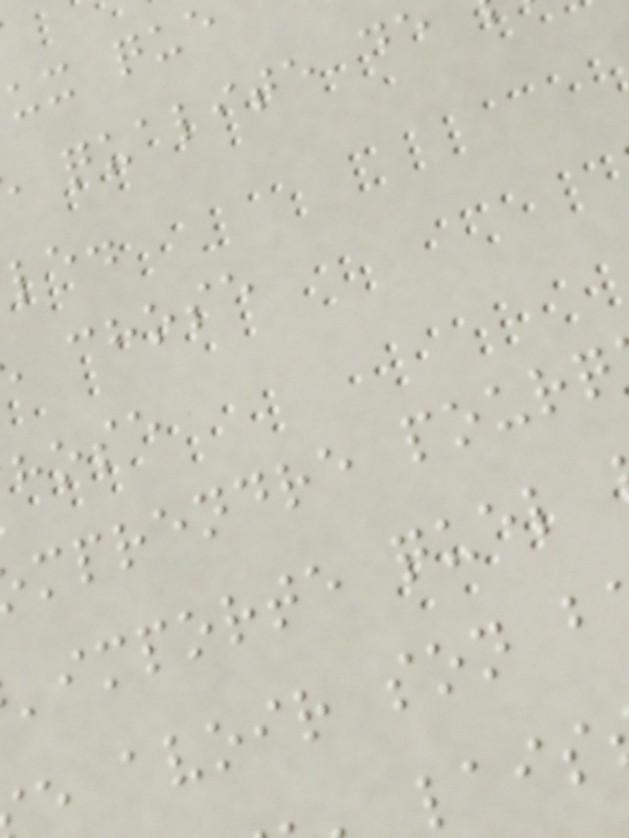qualite de
chose
hose
mprendre pourq
'importe quel
e avoir son b
